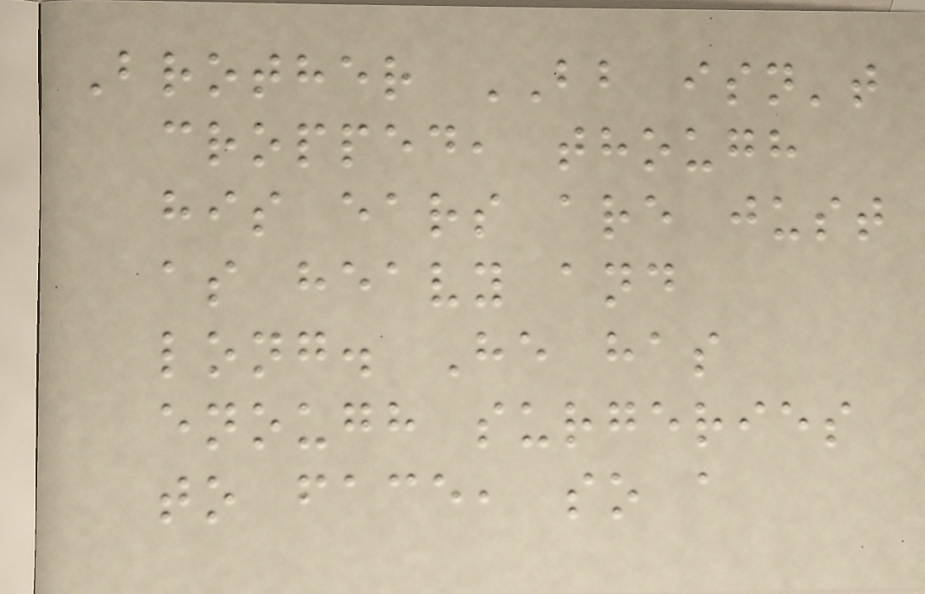Brother BB isn't
cropped, though
his ears are just
as heavy and
long. He has
enough surgeries
to face, so a
